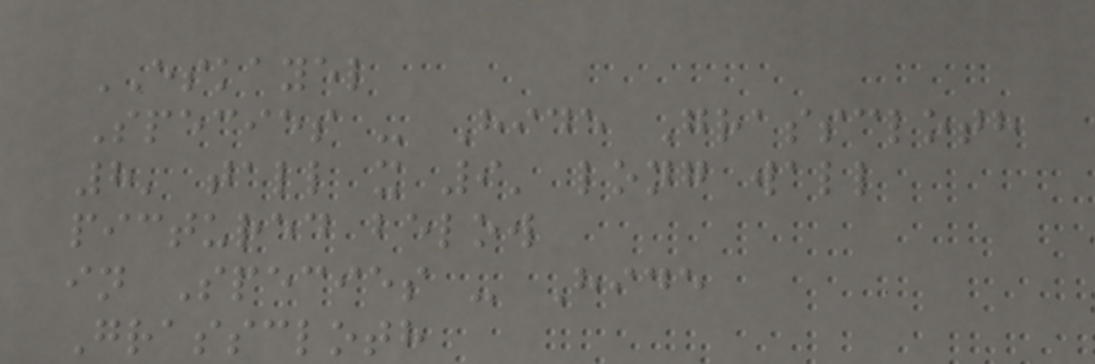ESKAYEL
Species - Hide Grasscloth
8' tall x 9' long wall
pictured below
in Species - Hide
Grasscloth
